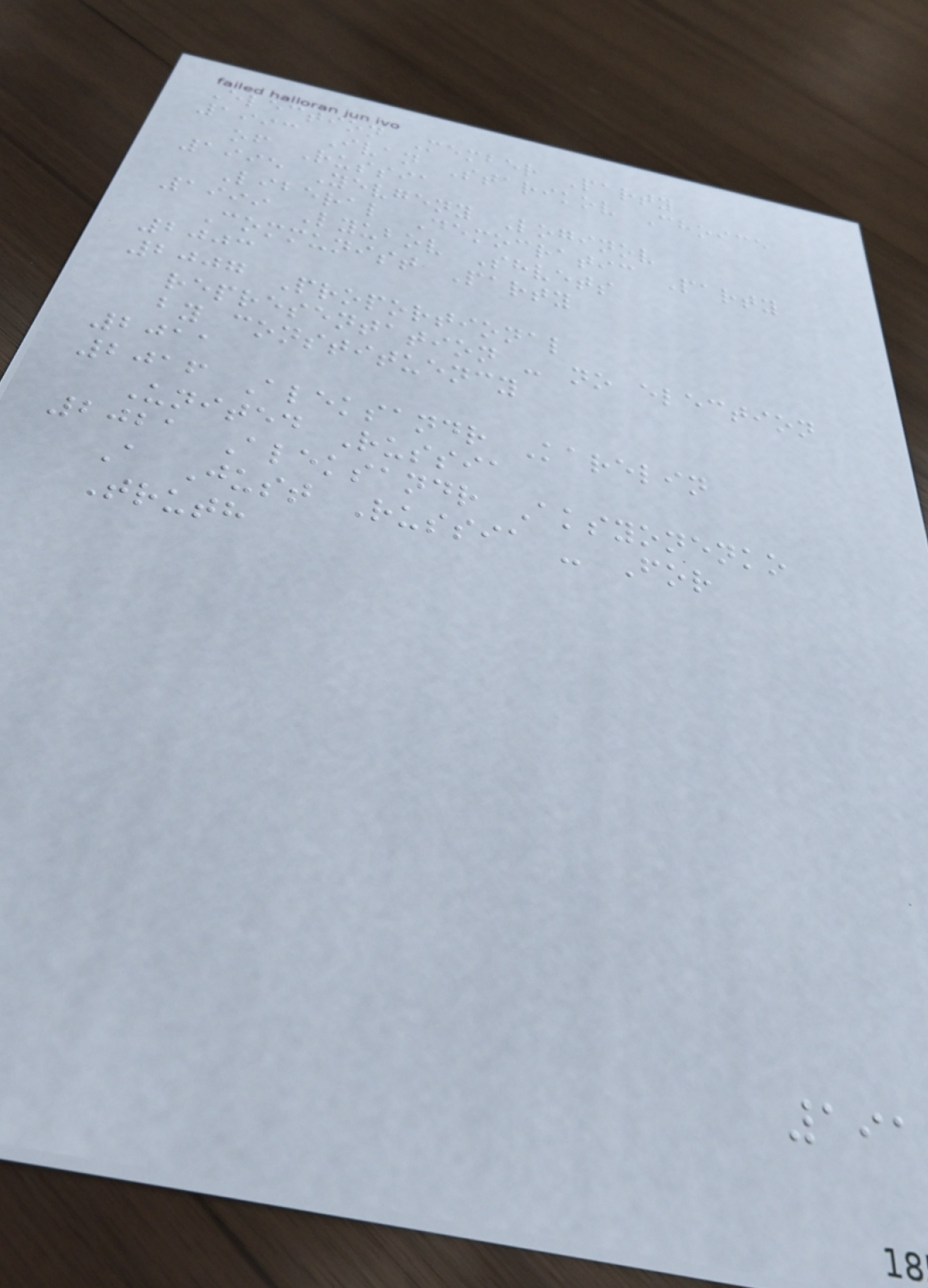Election Member Party
1993 Ivan Starikov Choice
of Russia
1995 Yevgeny Loginov
Liberal Democratic Party
1999 Lyubov Shvets
Communist Party
2003
2007 Proportional
representation - no election
by constituency
2011
2016 Aleksandr Karelin
United Russia
2021 Aleksandr Aksyonenko
A Just Russia - For
Truth
191
